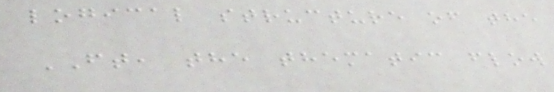logical structure of the
FT, the thematic flow
